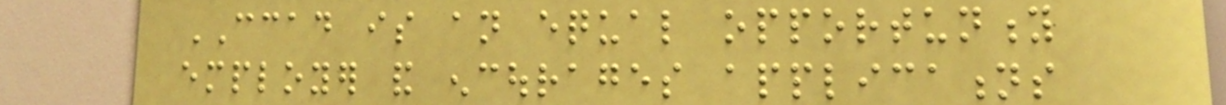CCAD is an equal opportunity
employer and encourages applications
